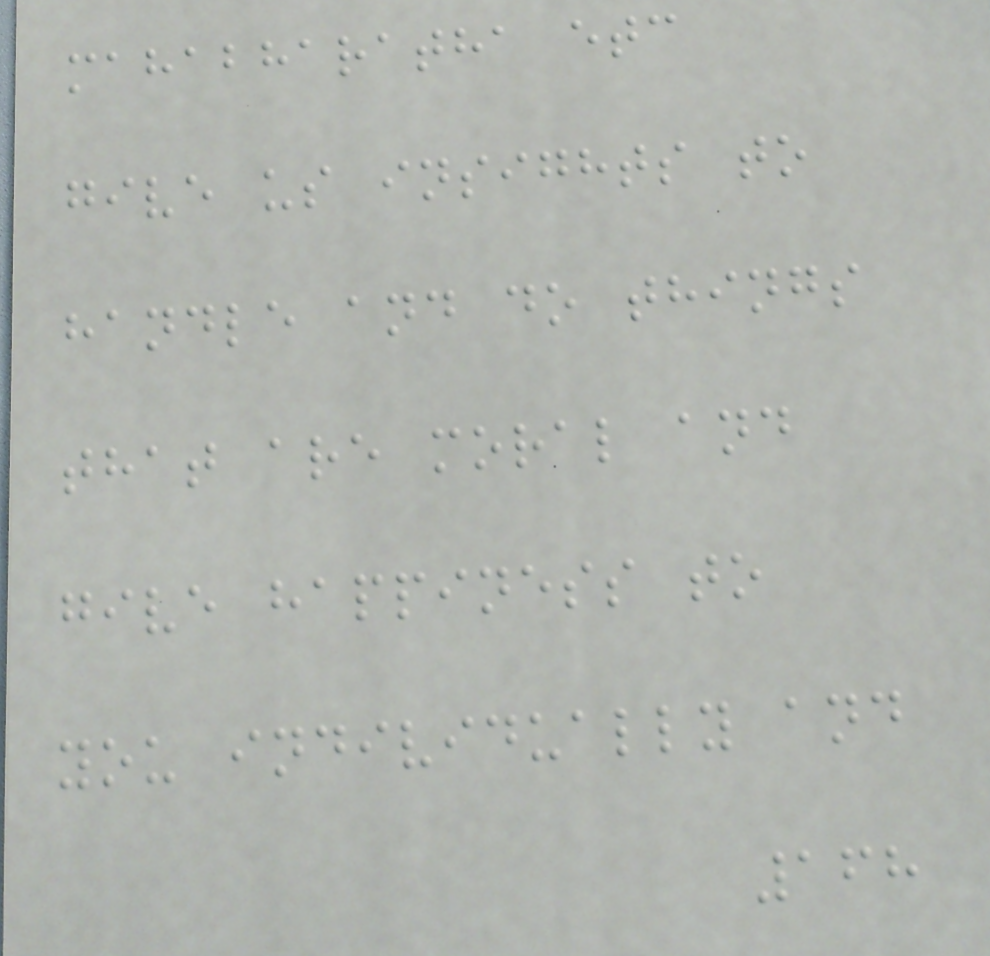mahabharatha etc
give us insights to
handle and do things
that are moral and
give happiness to
you individually and
168
